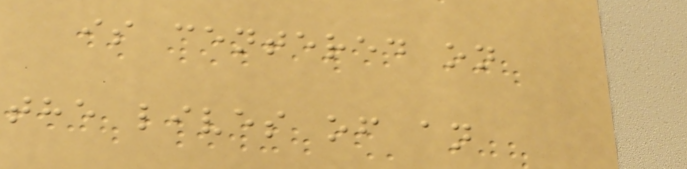is centered on
the lives of an
